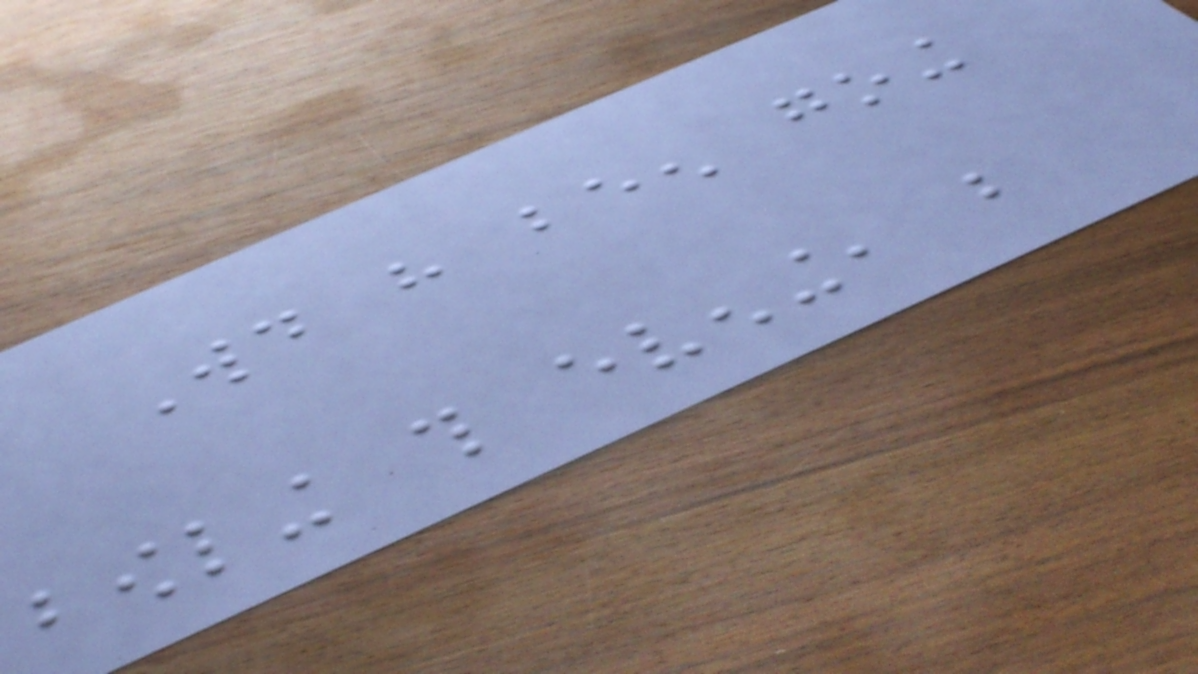Would have been going
bowling this evening, but
